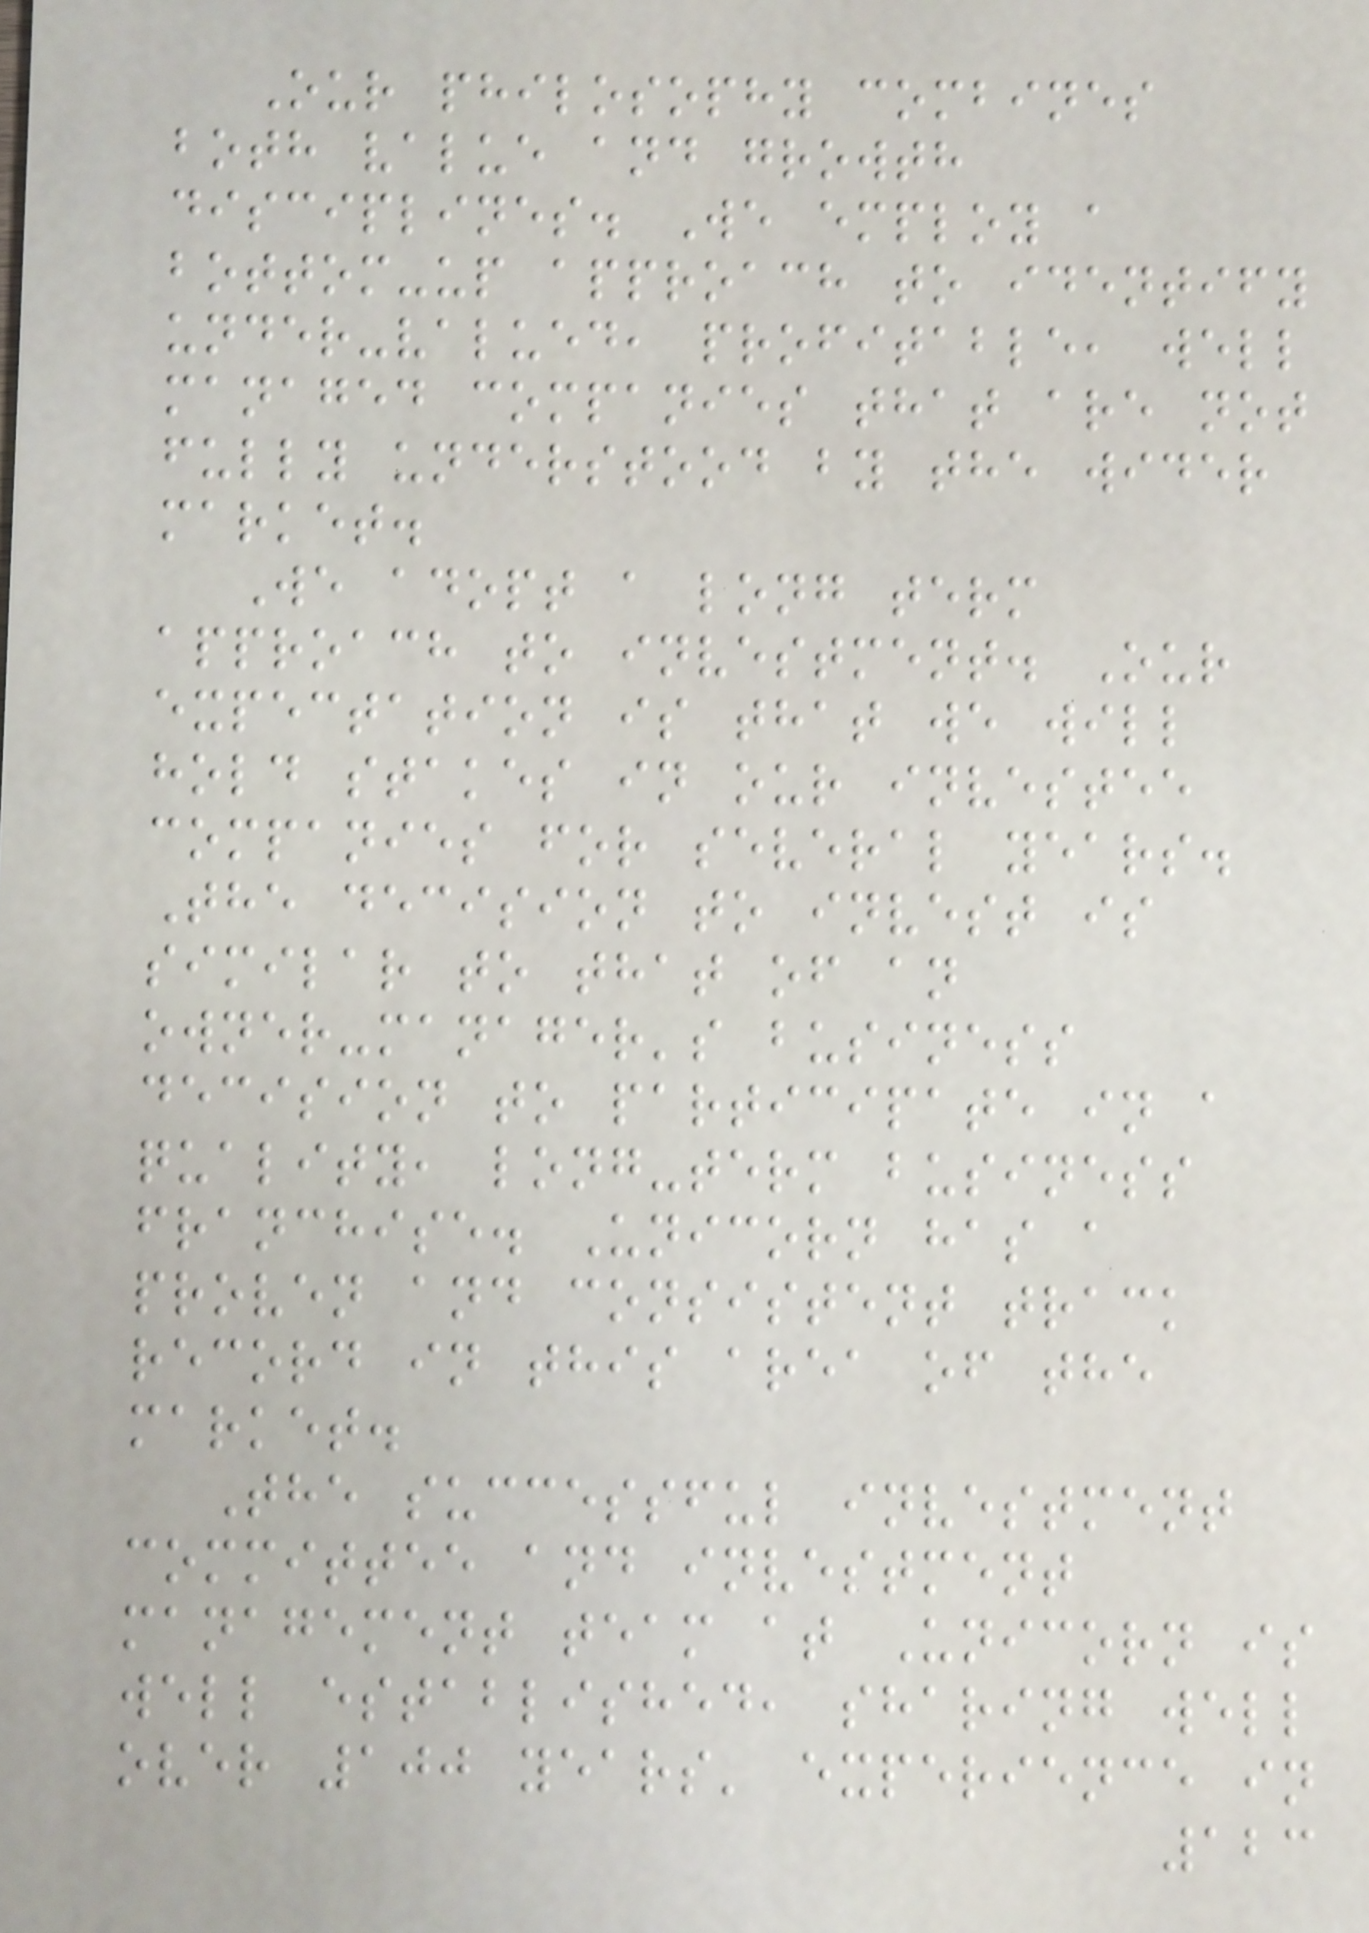Our philosophy combines
both value and growth
disciplines. We employ a
bottom-up approach to identify
under-valued, profitable, well
managed companies that are not
fully understood by the wider
market.
We adopt a long term
approach to investment. Our
expectation is that we will
hold stakes in our investee
companies for several years.
The decision to invest is
similar to that of an
owner-manager's business
decision to participate in a
quality, long-term business
franchise. Unicorn has a
proven and consistent track
record in this area of the
market.
The successful investment
committee and investment
management team at Unicorn is
well established, sharing well
over 100 years' experience in
123
